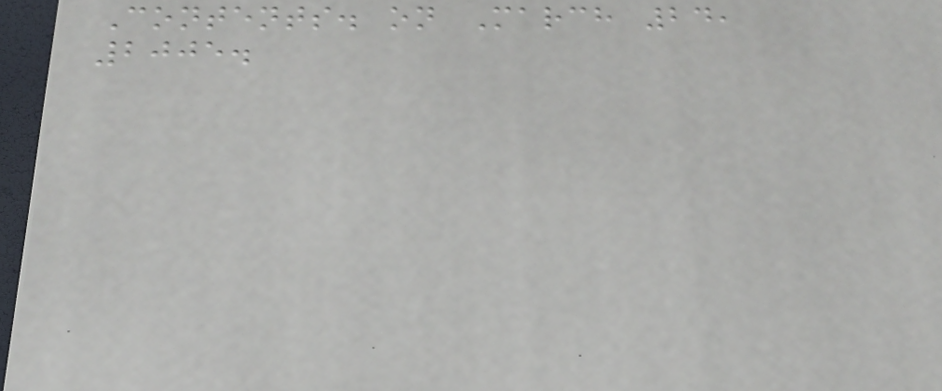Contents. on March 24,
2005.
